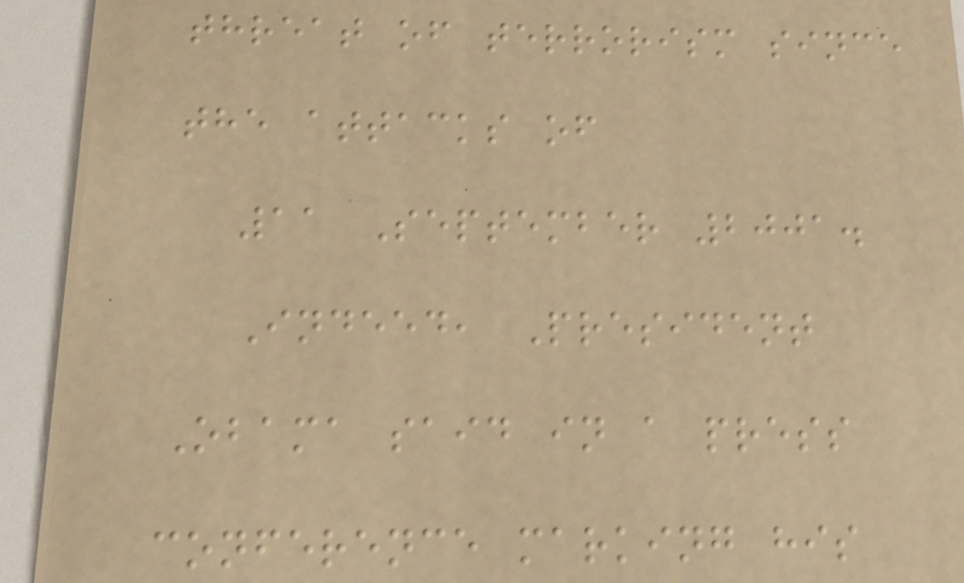threat of terrorism since
the attacks of
11 September 2001.
Indeed, President
Obama said in a press
conference marking his
